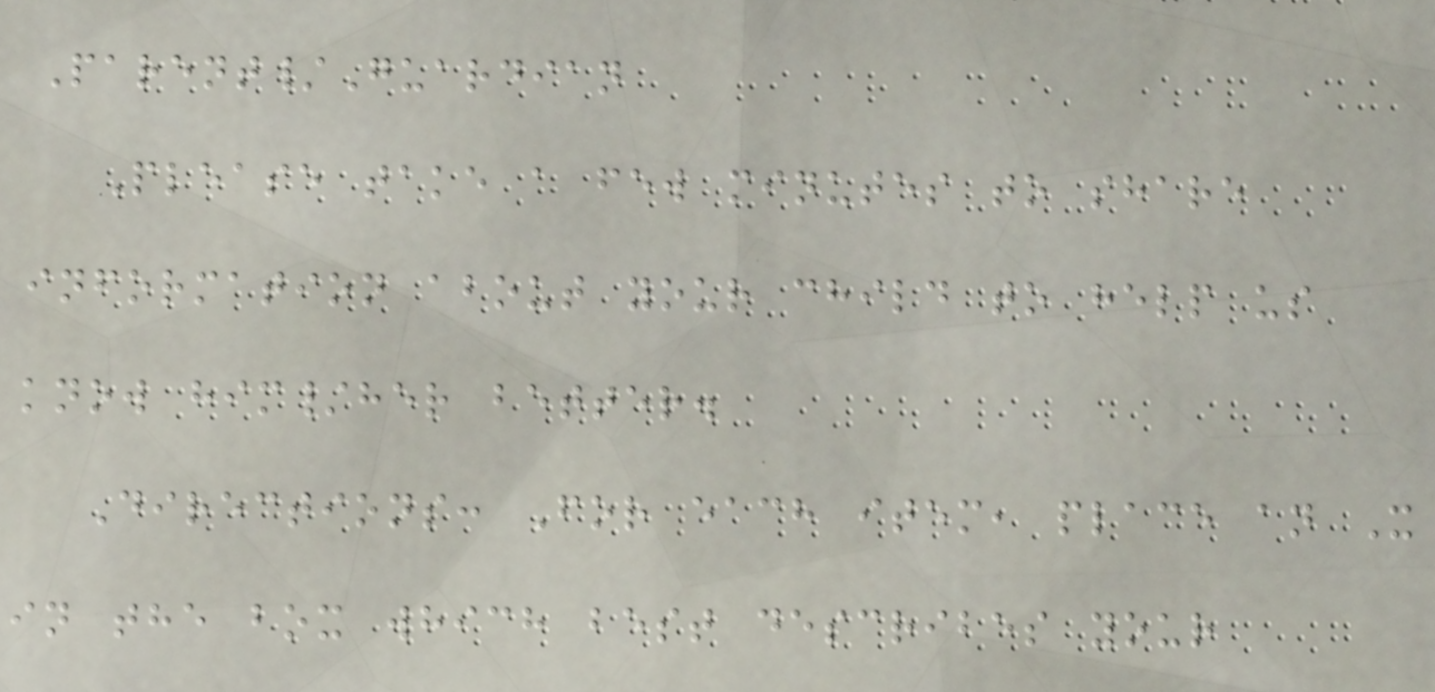Parent/Guardian
Please take a few minutes to share
information about your child to help us
know him/her better.
Directions: For each item, place an X
in the box which best describes your
